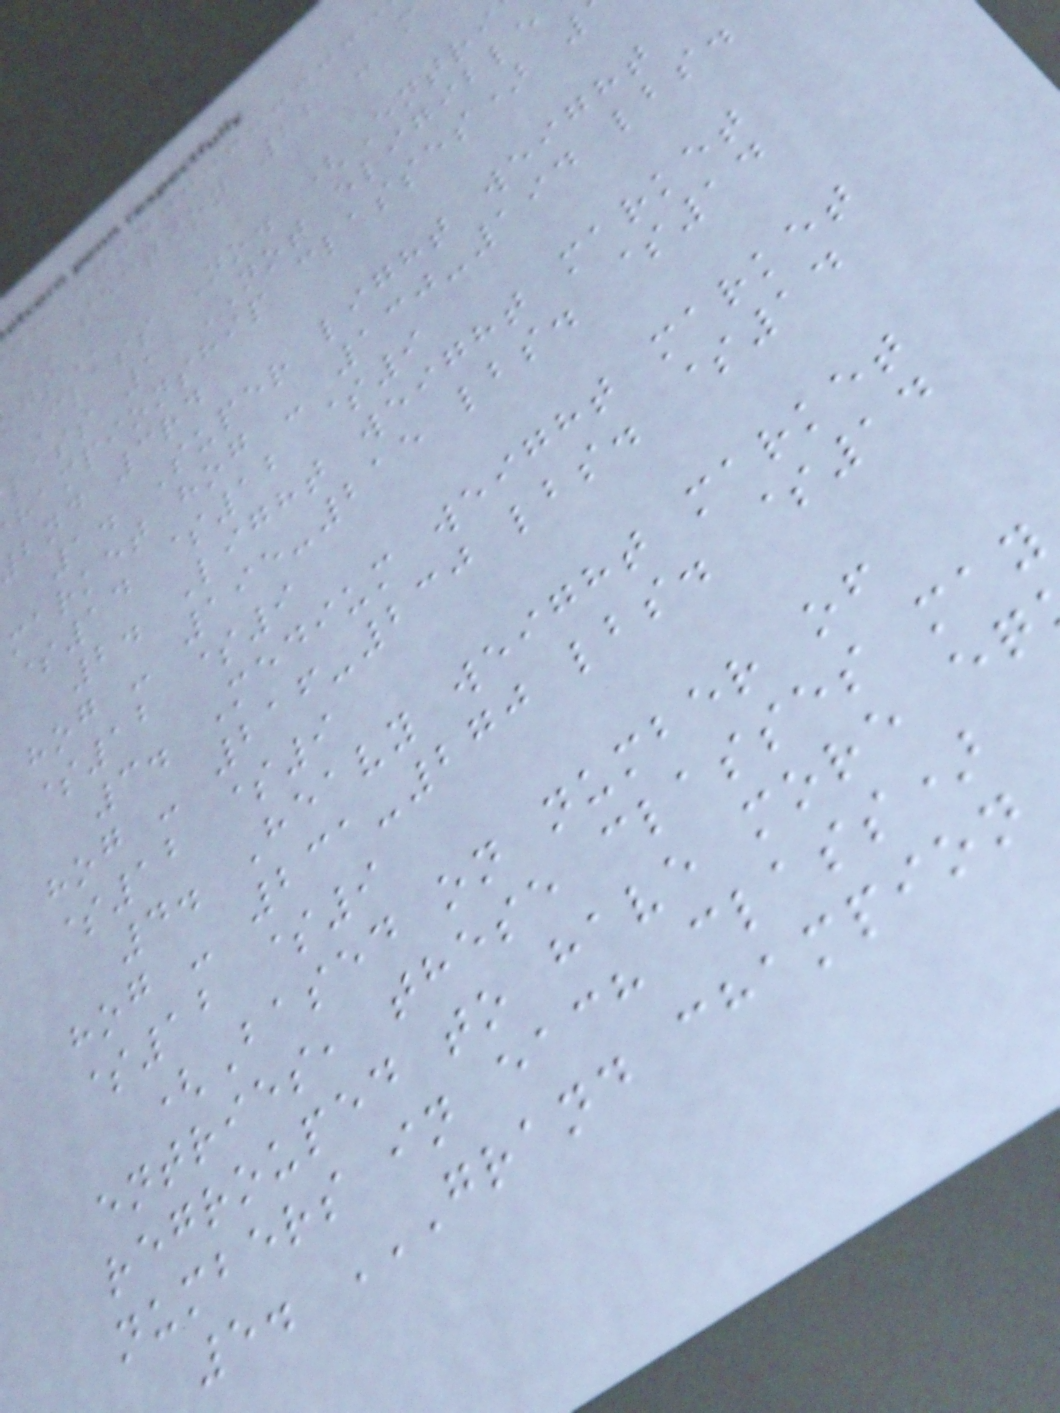Class No. (Entri
lass 1 NOT eligible
hampionship classes)
bnd 3rd
1. Super light weight
market hog - 130-194 lbs.
$14 $12 $9
2. Light weight market
hog - 195-215 lbs. $14
$12 $9
3. Medium weight market
hog - 216-230 lbs. $14
$12 $9
4. Heavy weight market
hog - 231-270 lbs. $14
$12 $9
(Based on number of
entries, these classes may
regrouped to have more eq
numbers in each class)
5. GRAND CHAMPION
